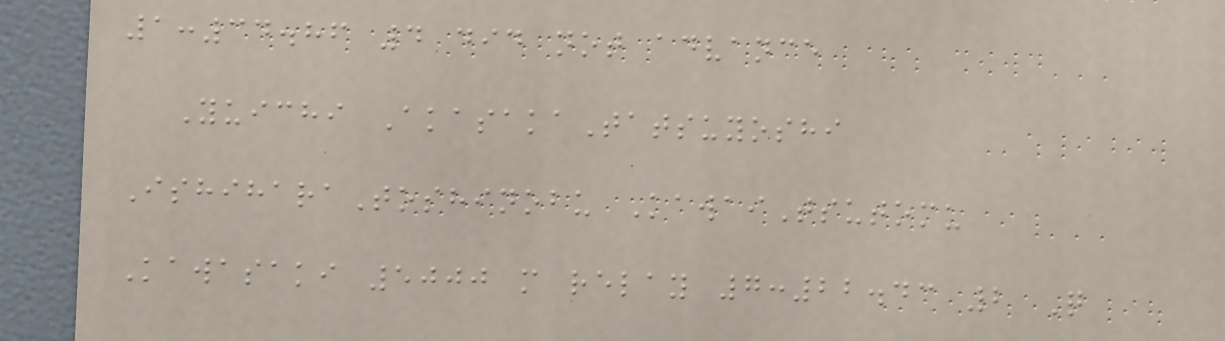1:34.86 4 did not advance
Yuichi AkasakaTatsuyoshi
IshiharaToshinobu KawaiTsutomu
Kawasaki 5000 m relay 7:22.43 2 Q
